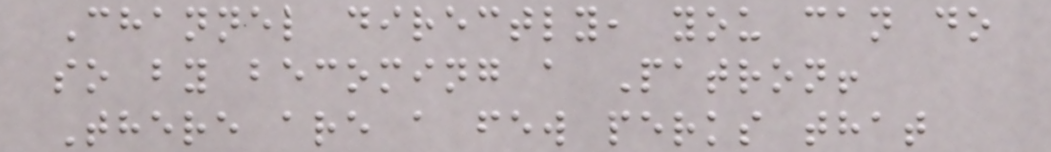Channel directly, you can do
so by becoming a Patron!
There are a few perks that
